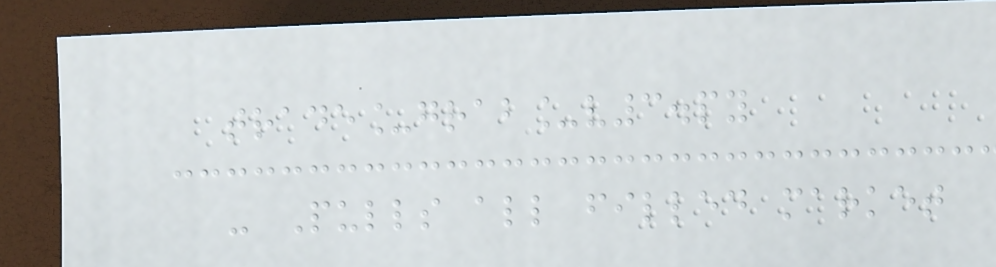trade_grab_v3.py
- Pulls all filled market
